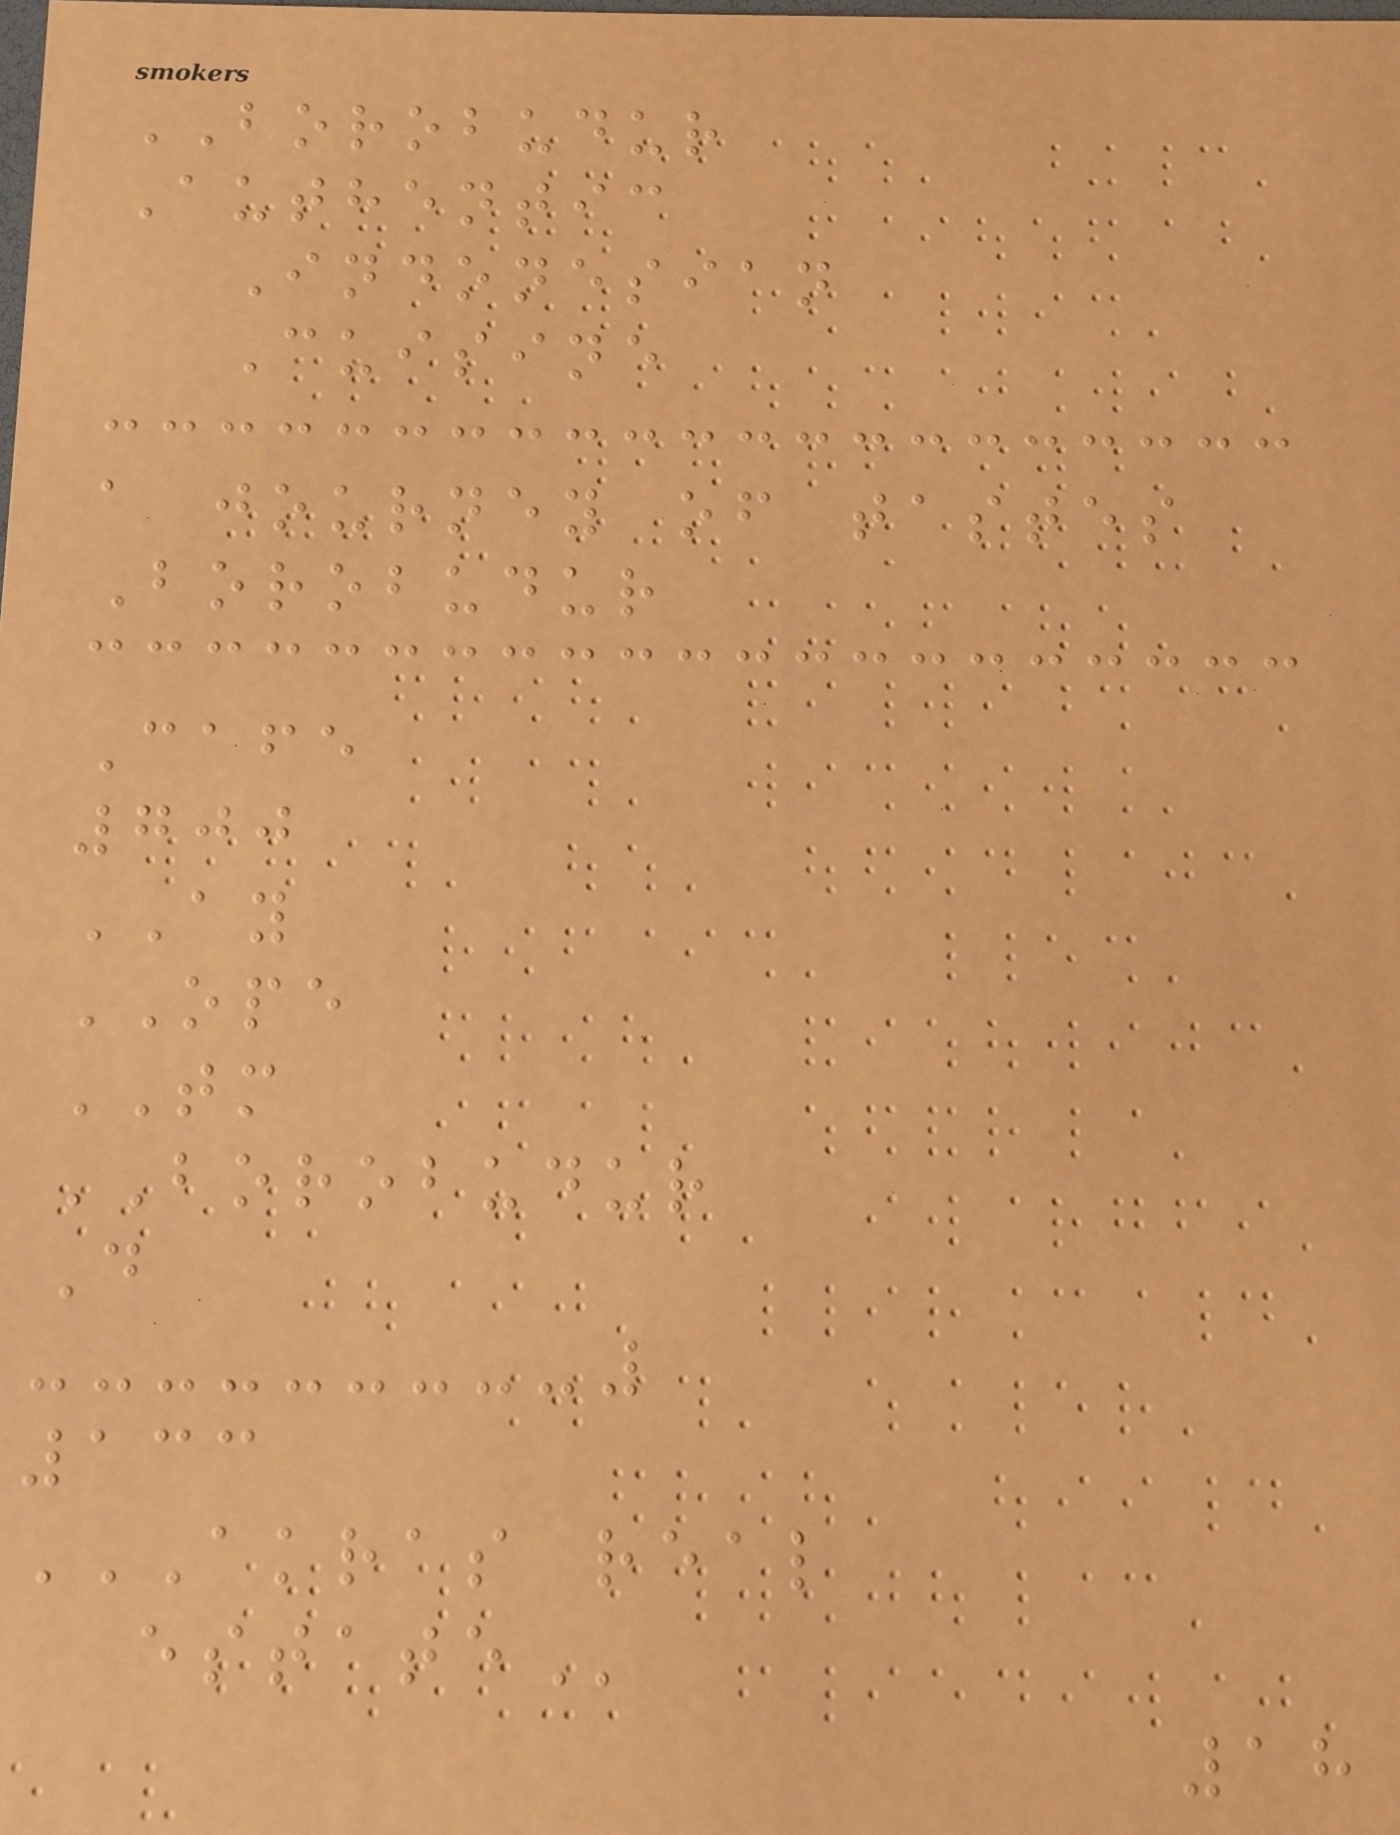BOROBUDUR
Authentic
Indonesian
Cuisine
a journey of tastes
Borobudur
Cafe
700
AY
OPE
TM
BOROBUDUR
D
133
AKRAS REAL
ESTATE
18
